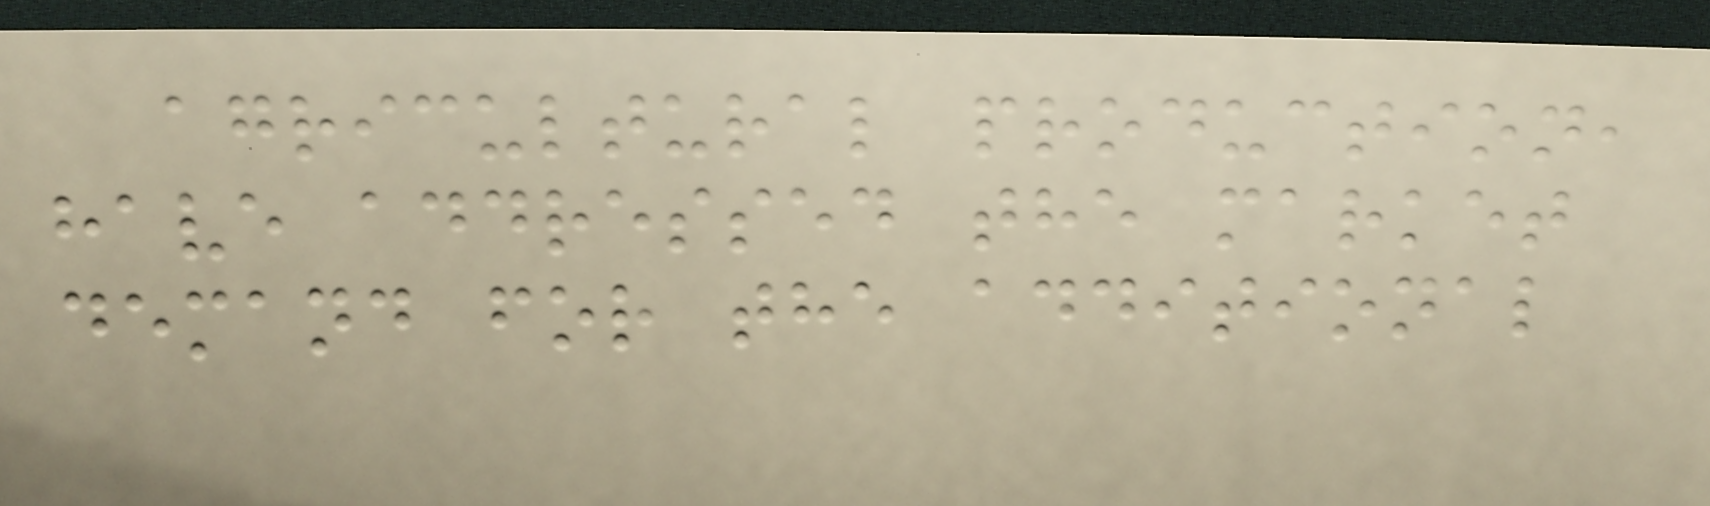agricultural production,
have addressed the market
demand for the additional
